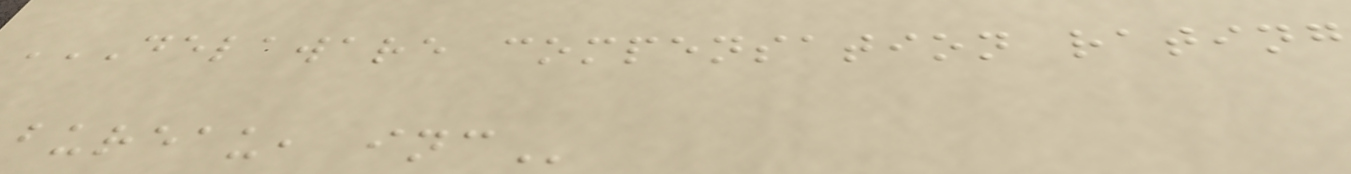DELAWARE COMPENSATION RATING
BUREAU, INC
